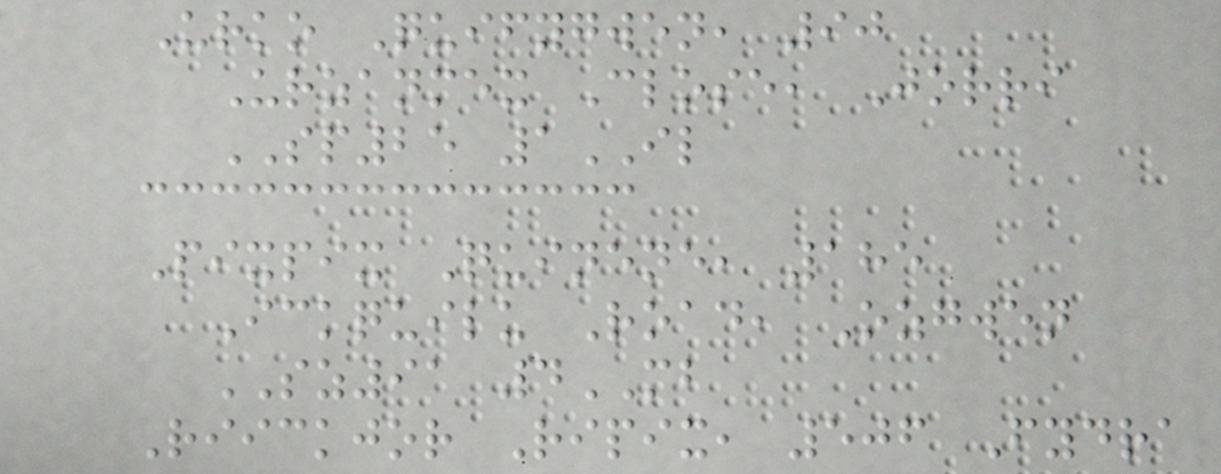Urko Quifygwen, 90
Urzanmex Close, Jorri
SP25 1IL
Pixpix Quinene, 185
Ickquilu Road, Ozgwen
SZ91 4MB
Riickjor Ripix, 506 Fydra
